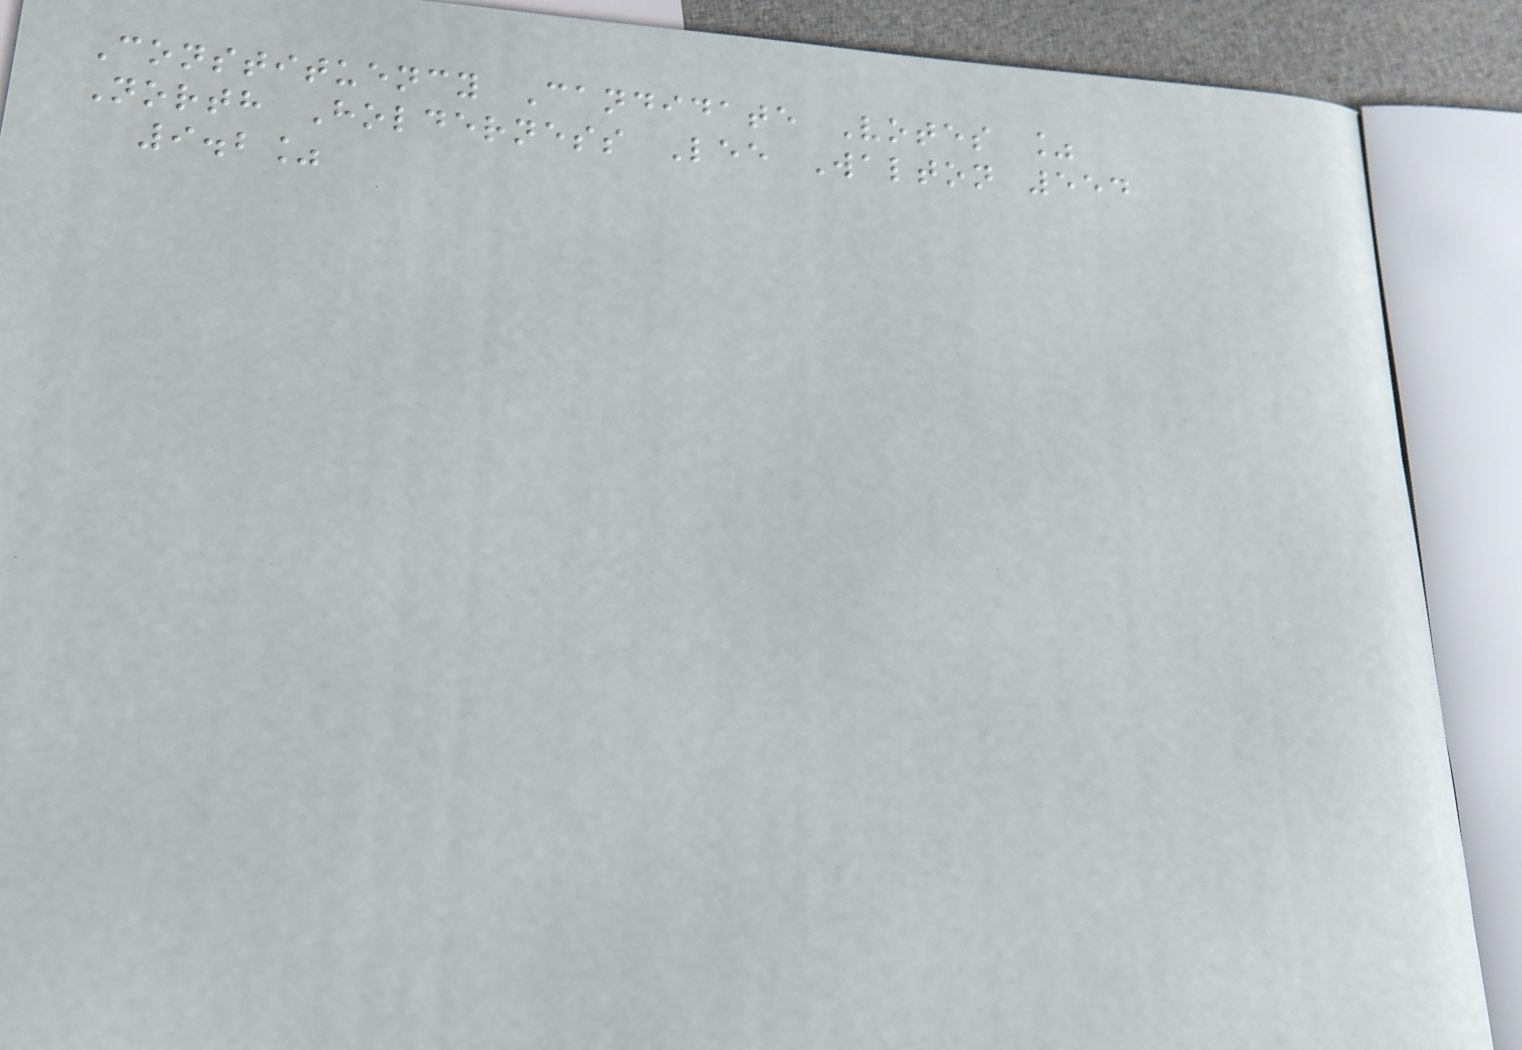Constituency Candidate Votes %
North Holderness Lee Walton 554
9.2%
